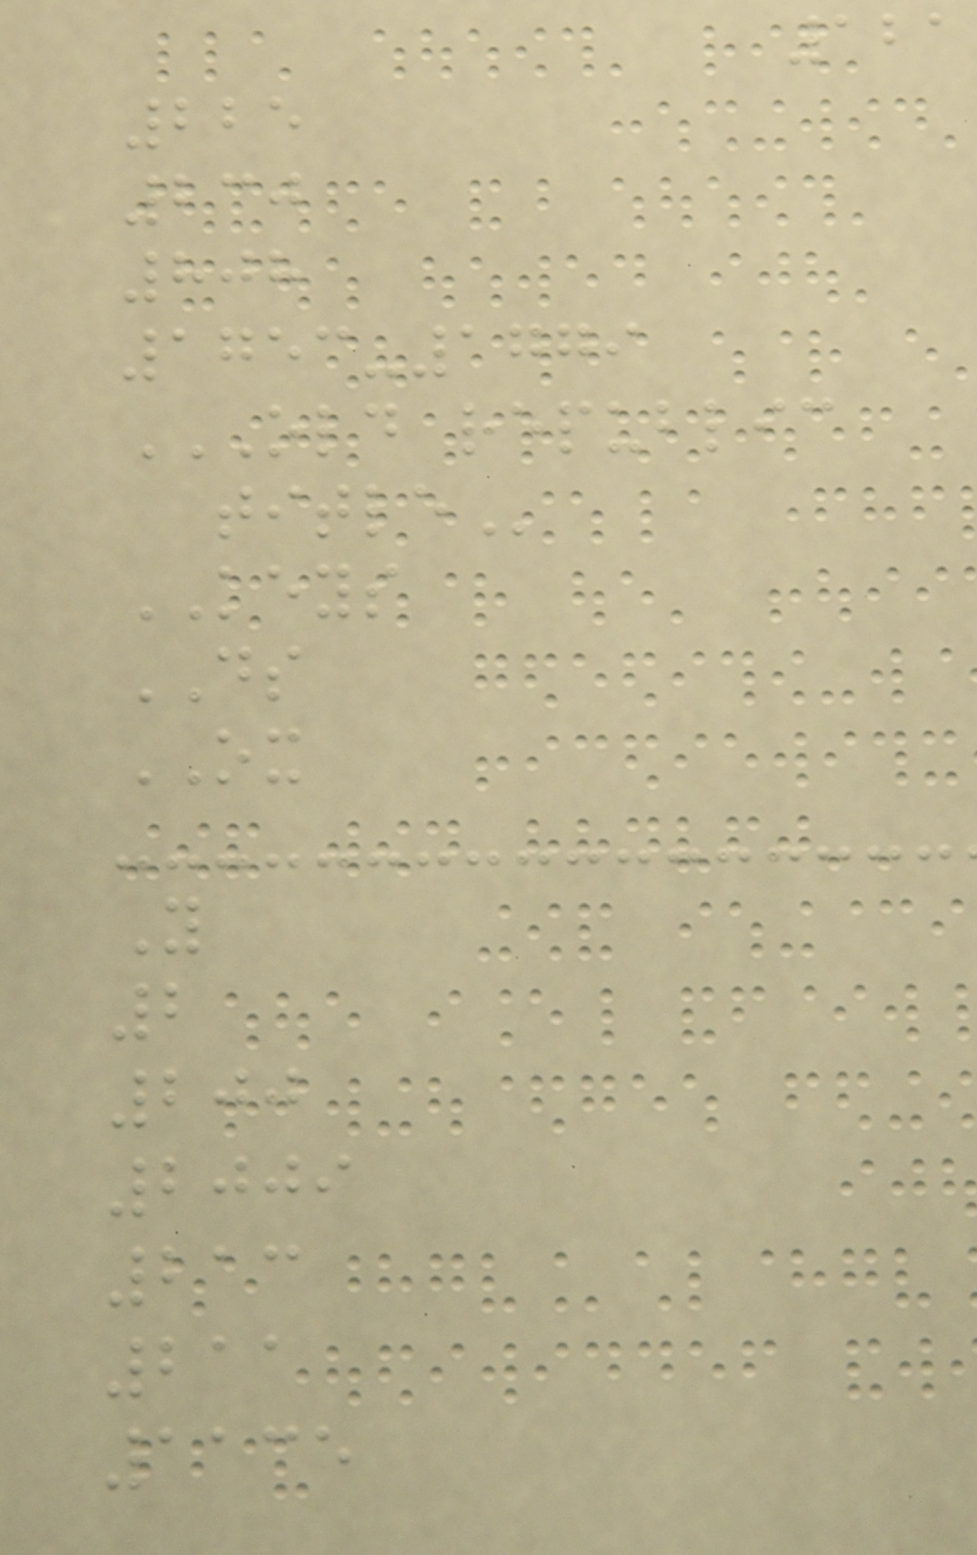121
225
230
808
1753-1779
OLD REPUBLIC
TITLE
KEYS
DS
OX
Y
2
200
2009
213
211
1135
